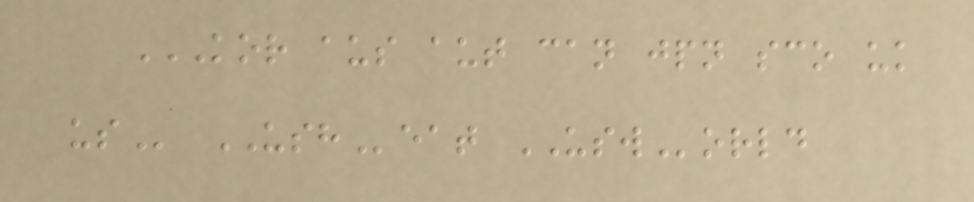KOR AUS AUT CAN JPN SCO UK
US USHeat USWorld
